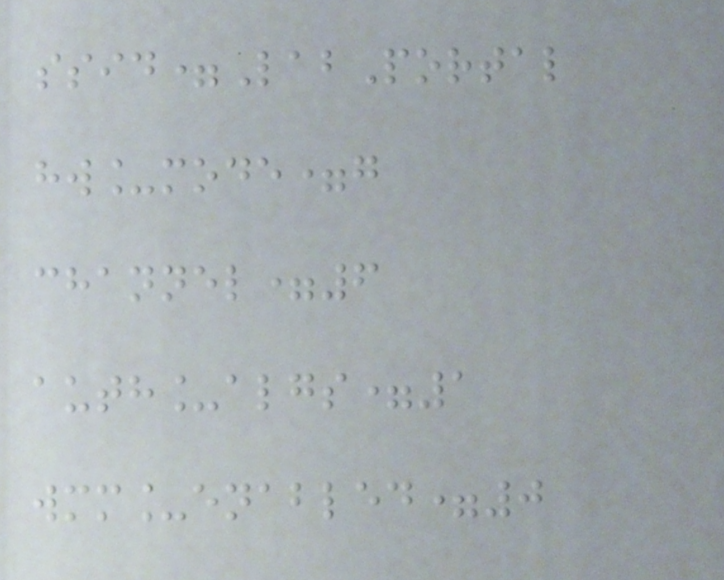ssid=LabPortal
hw_mode=g
channel=6
auth_algs=1
wmm_enabled=0
